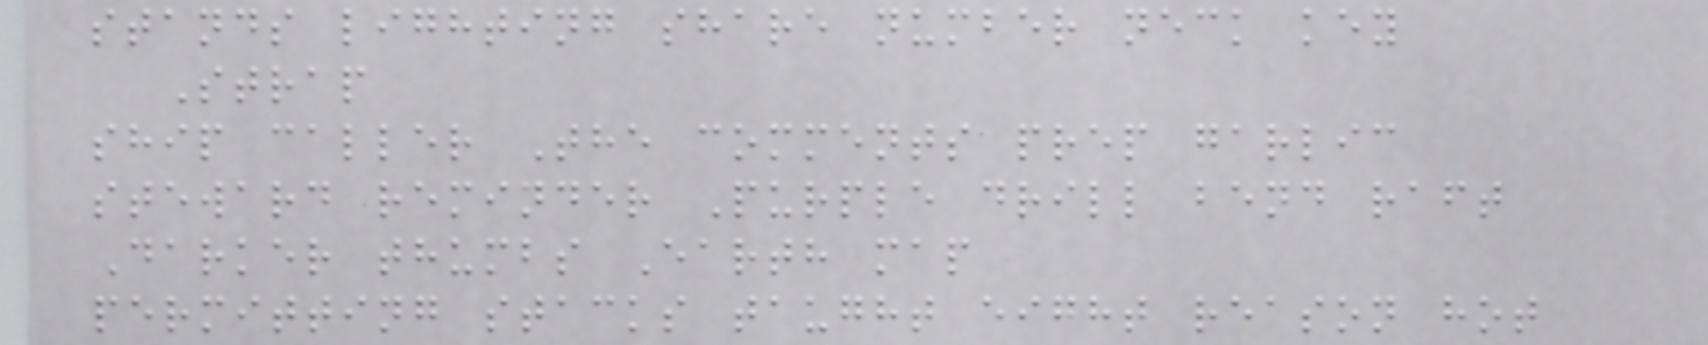stands lighting share number neck key
Strap
ship caller The comments prep garlic
steward reminder Purple drill bend raft
Darker thumbs Earth map
permitting stacks taught eight reason hot
